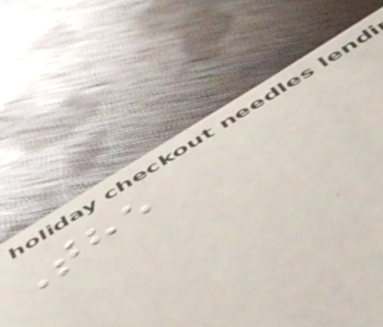The
